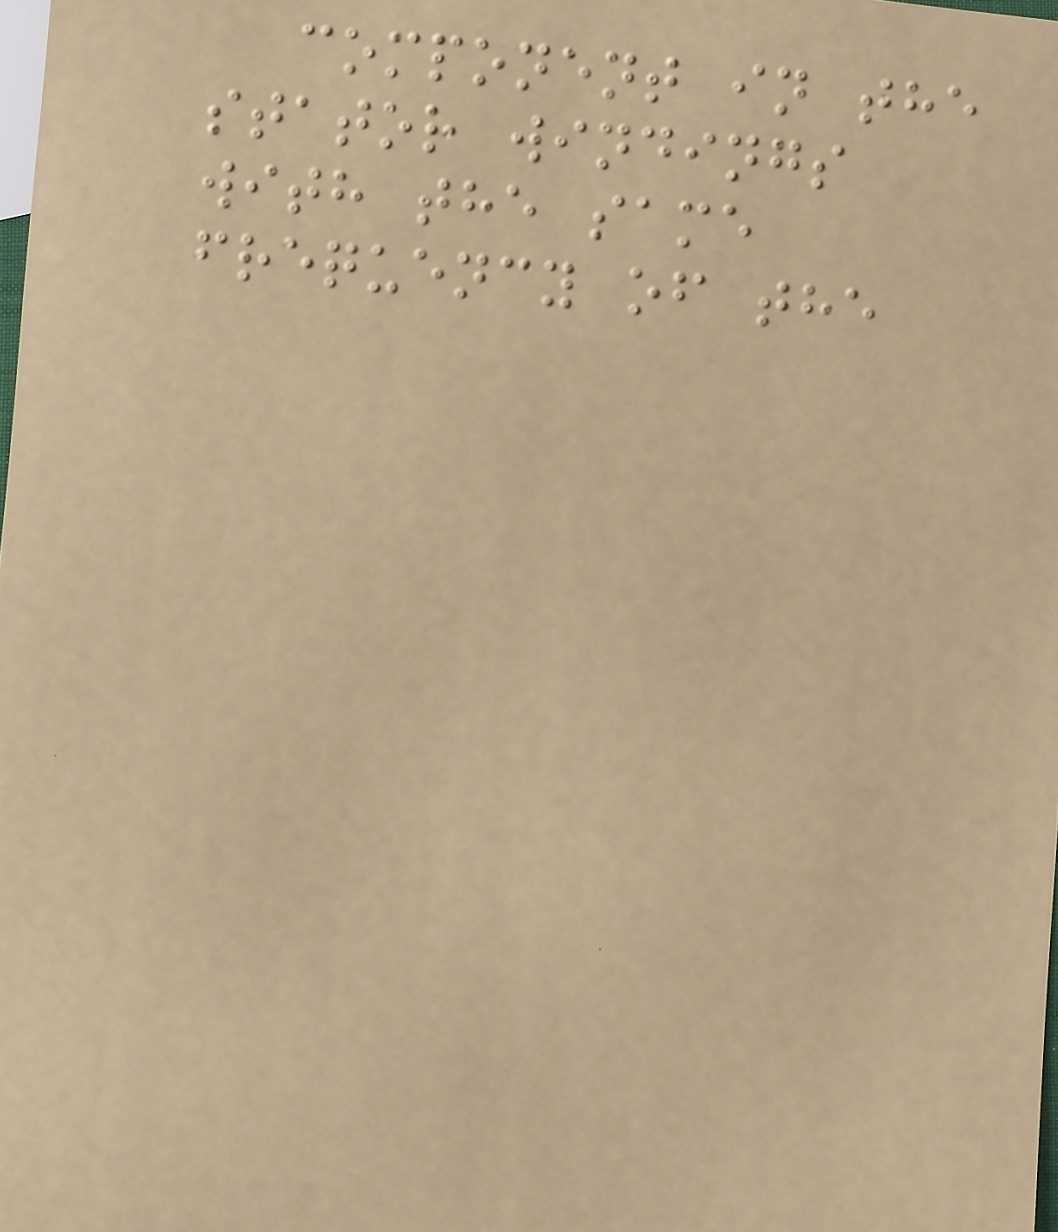component in the
stator windings
with the same
frequency of the
